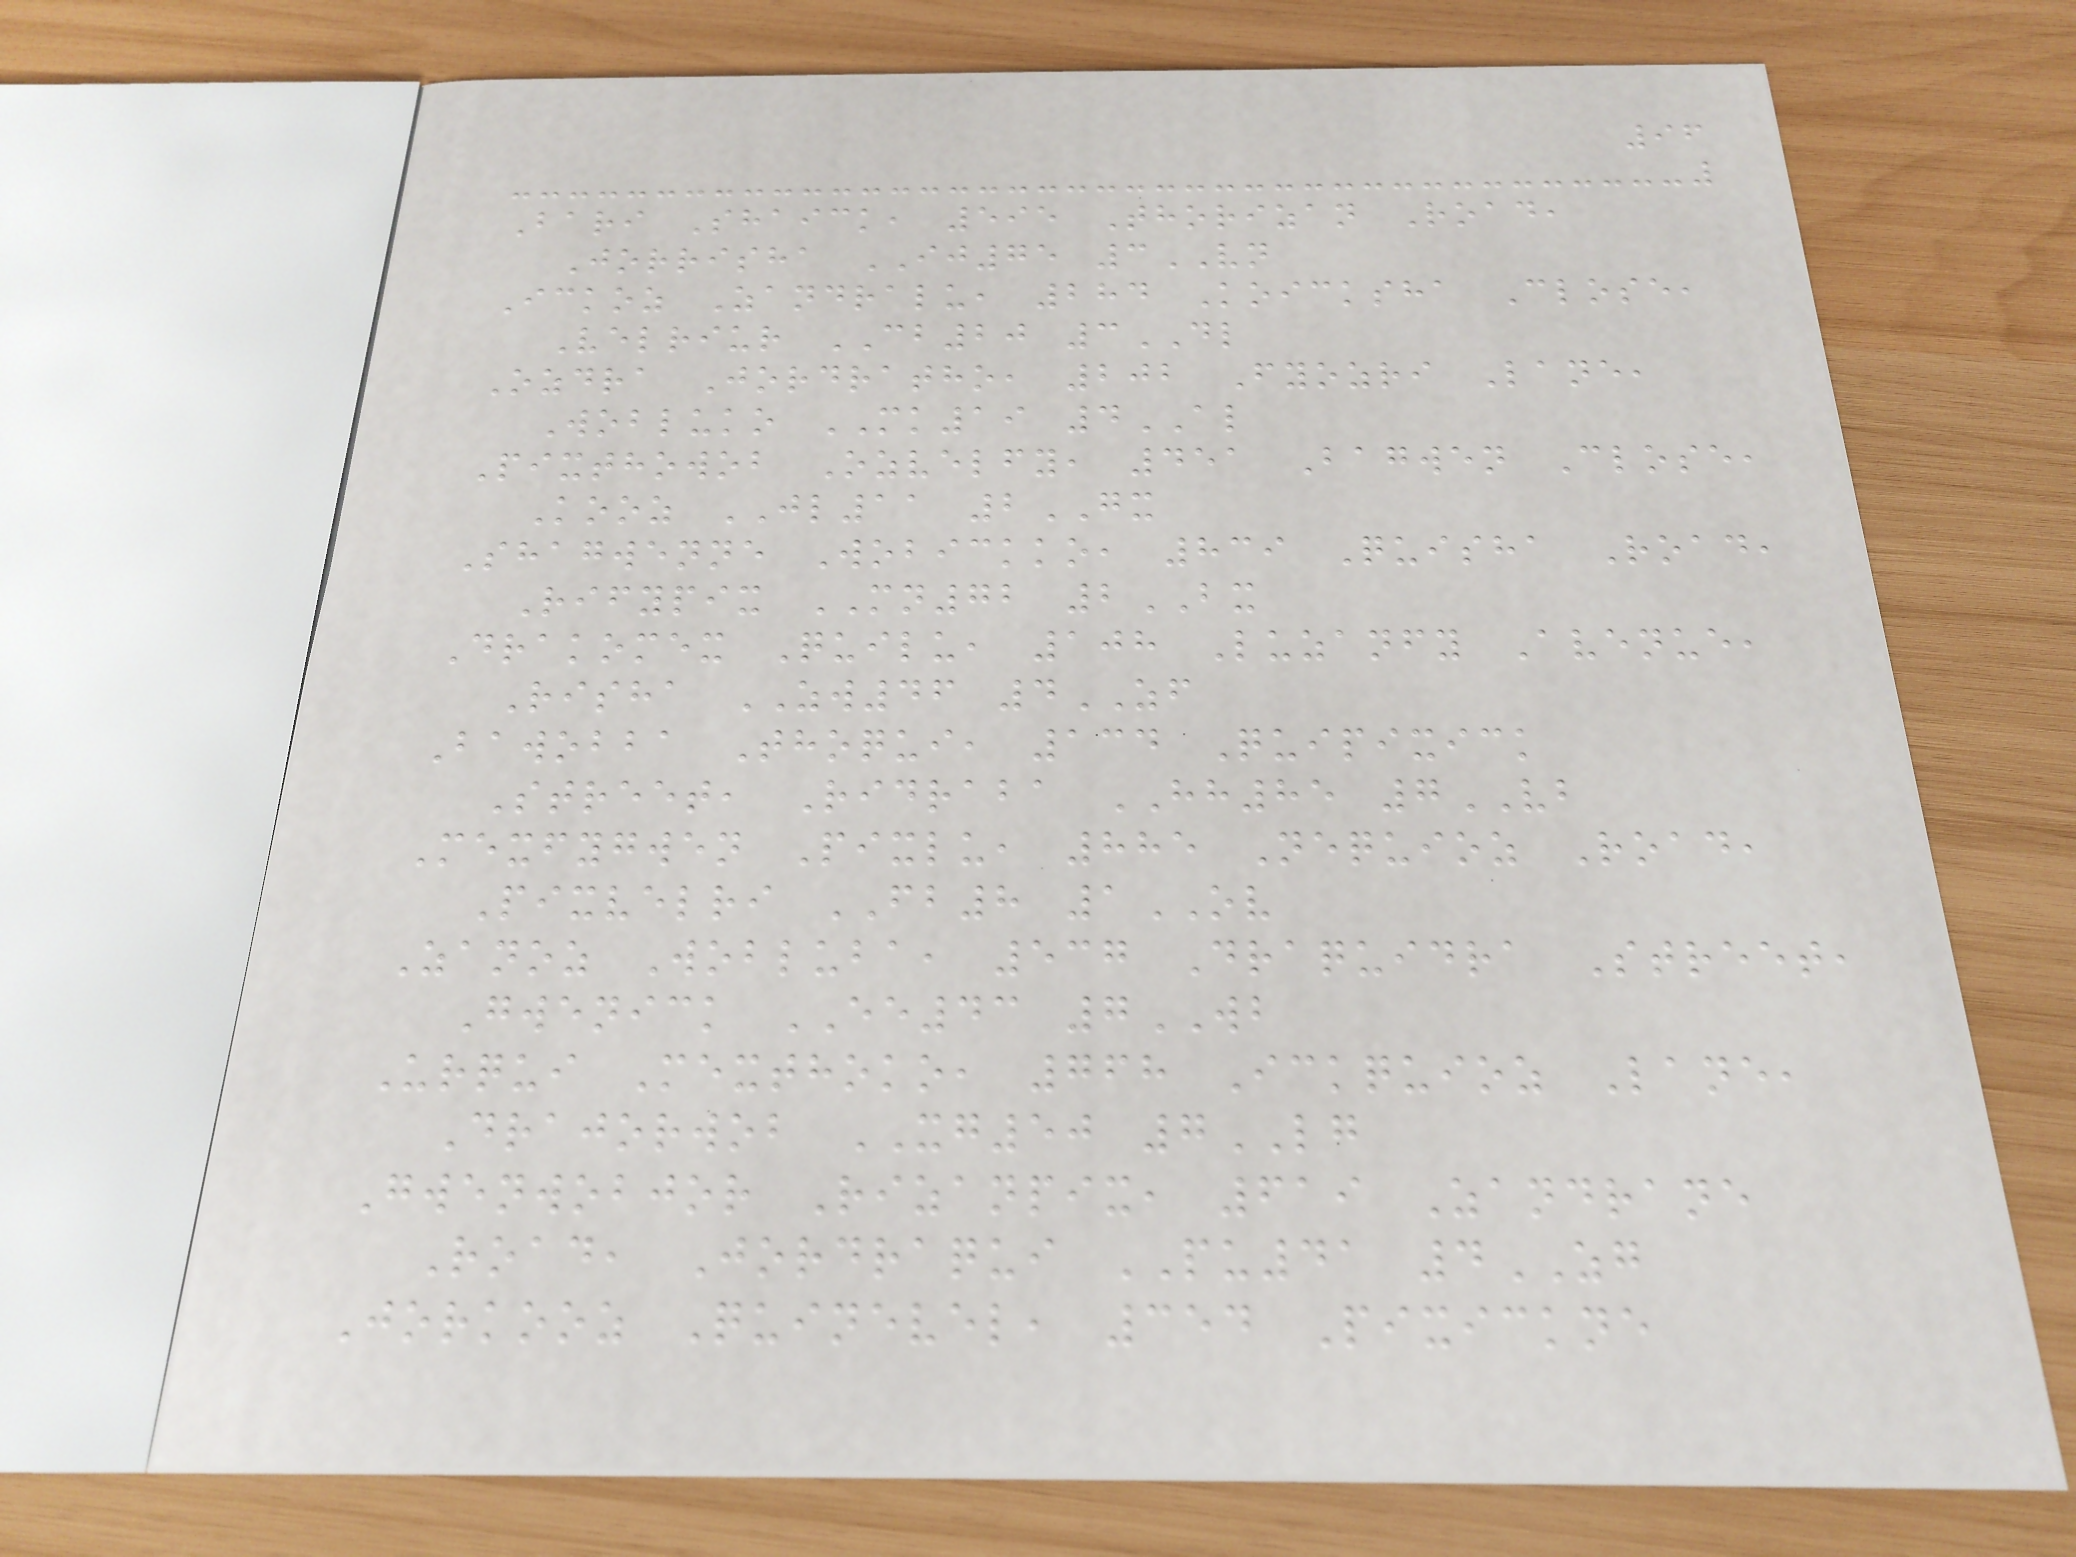96
Bari Shaick, 595 Thorizan Road,
Jorrisha IJ75 3VN
Ickoz Zandralu, 284 Koicksha Close,
Velriur CB20 3DL
Ozdra Jordratho, 202 Fyozri Lane,
Wobluko MK19 4AL
Pixthowob Ozvelfy, 451 Bagwen Close,
Kooz JL11 2GX
Shagwenne Wobickko, 839 Quisha Road,
Rifypix MN72 2BX
Drakomex Quilu, 108 Luzanfy Avenue,
Risha ZW46 4ZF
Bawobba Thoqui, 134 Quipixick
Street, Ridraba HH85 7VB
Mexfygwen Pixlu, 885 Nequioz Road,
Pixvelri FB8 1OV
Zanoz Wobluba, 537 Draquidra Street,
Gwenick EE43 7WB
Urqui Mexthoko, 768 Ickquioz Lane,
Drajorwob XG50 7LG
Gwenwobjor Rizanpix, 619 Zandrane
Road, Jordraqui PU41 4ZG
Jorkooz Quinevel, 354 Pixickne
